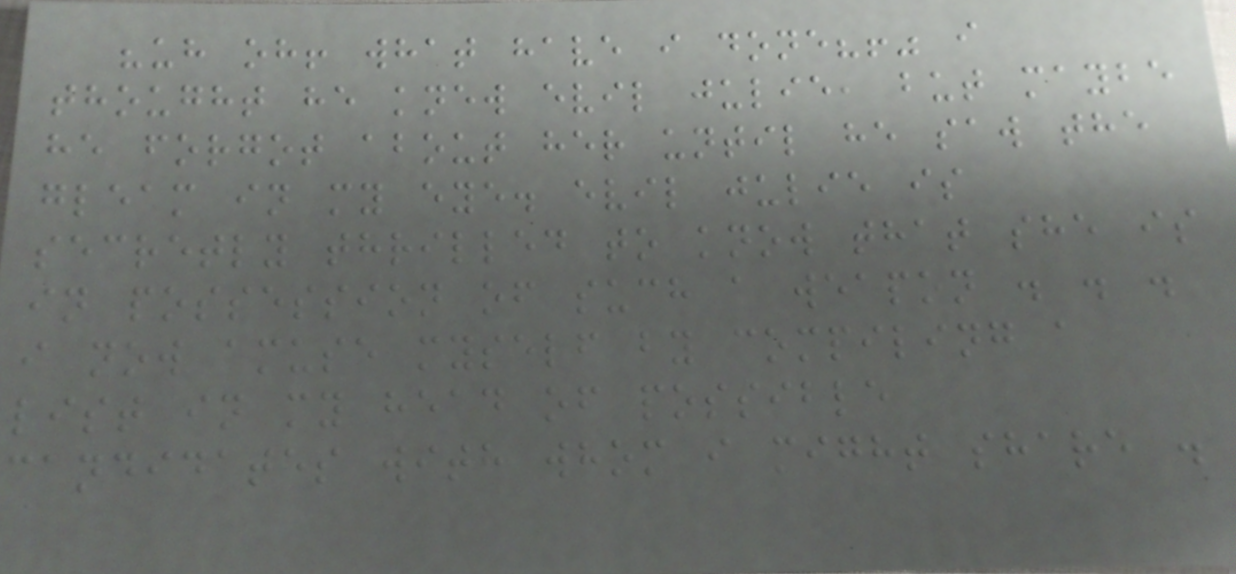"uh oh! what have i done?!" i
thought he knew evil julie, but maybe
he forgot about her until he saw the
gleam in my eye. evil julie is
secretly thrilled to know that she is
in possession of such a weapon . . .
i now amuse myself by compiling a
list in my head of possible
candidates with whom i might share .
